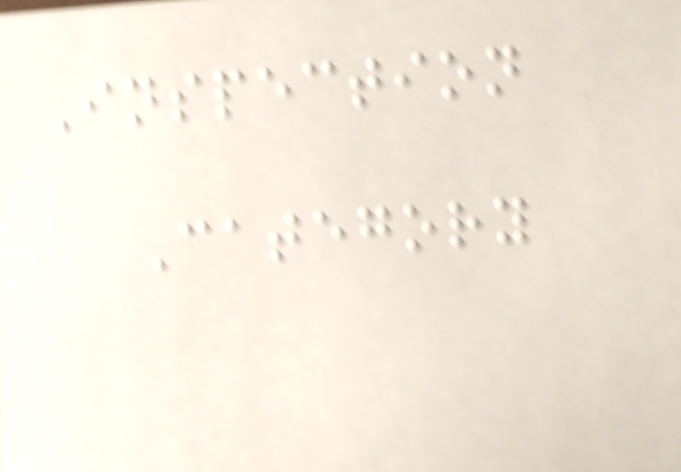Inspection
Category
